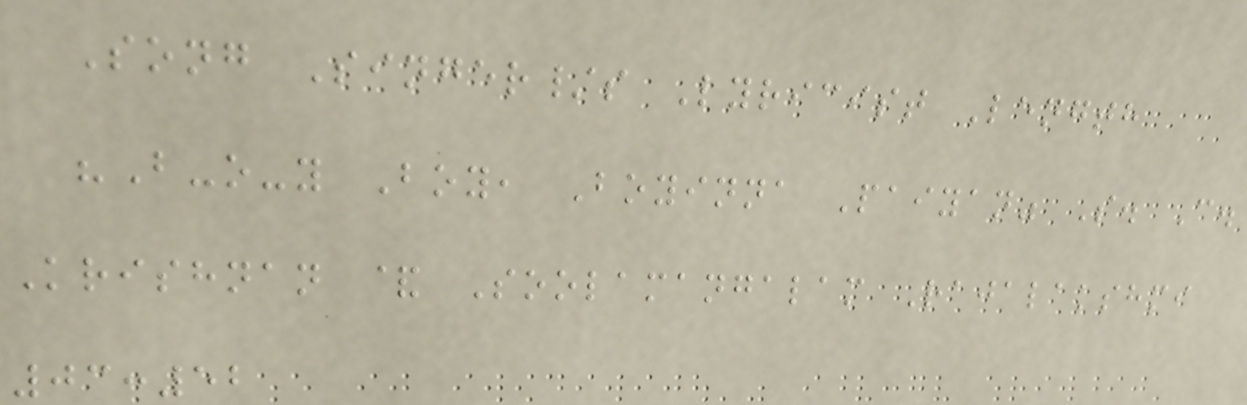Song Singer/s Lyricist Length
"B-o-y Boy, Boyinna Paiyan" S. C.
Krishnan & Soolamangalam Rajalakshmi
03:52
